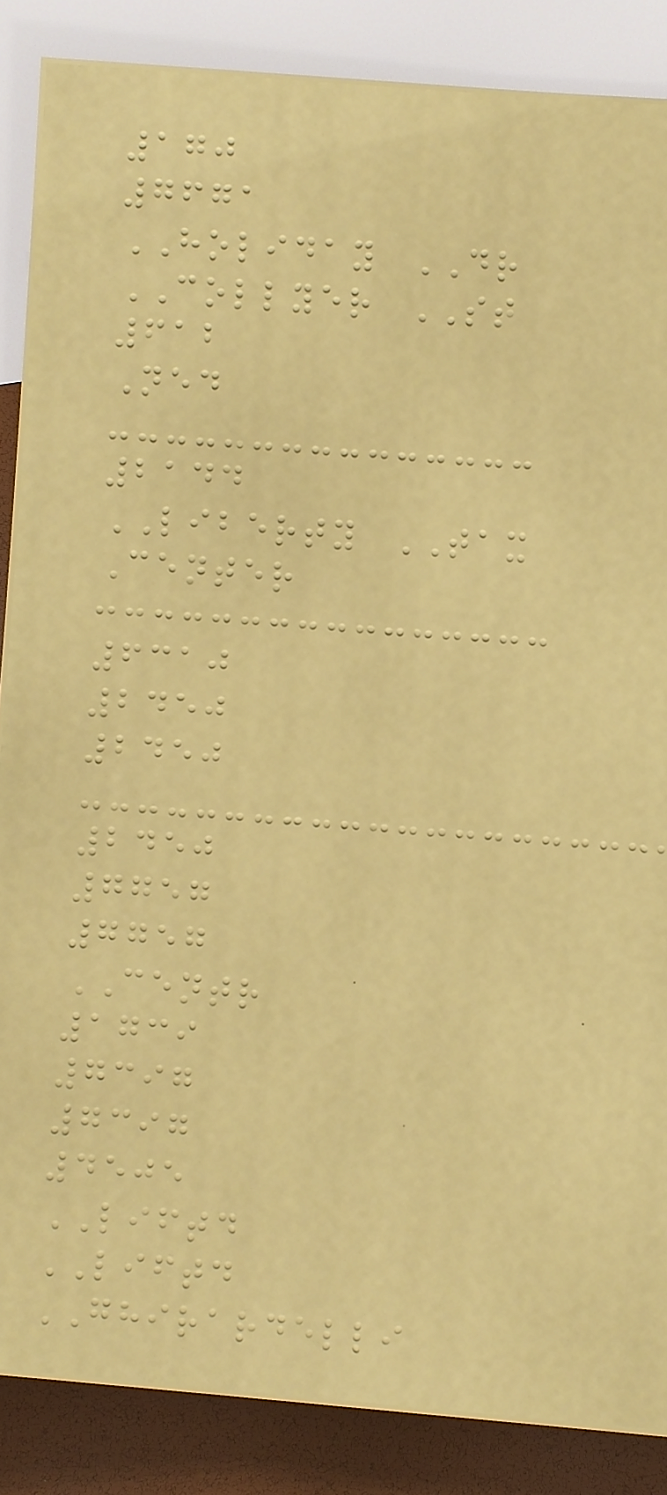170
7671
HOLIDAY DR
COLLYER ST
612
Ned
2144
LIBERTY TAX
Center
6310
2450
2450
2450
7757
7757
CENTR
1739
7397
7397
4505
LIFTD
LIFTD
GHIRARDELLI
